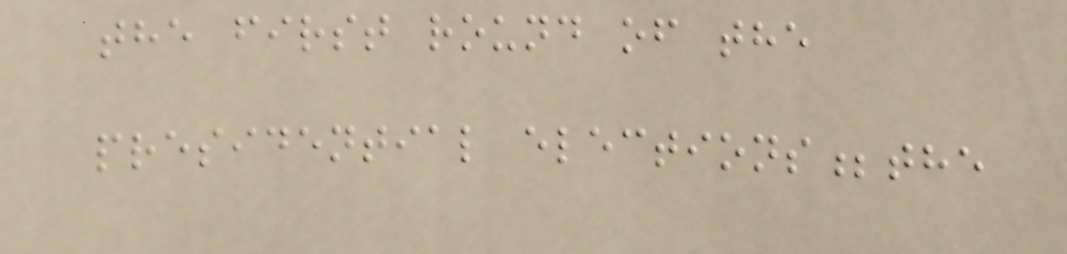the first round of the
presidential elections;the
